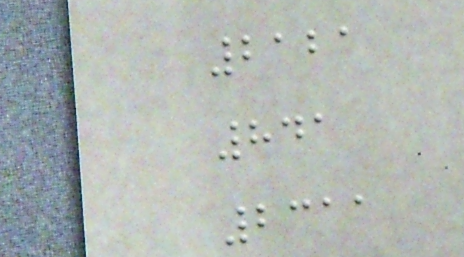2121
841
2311
